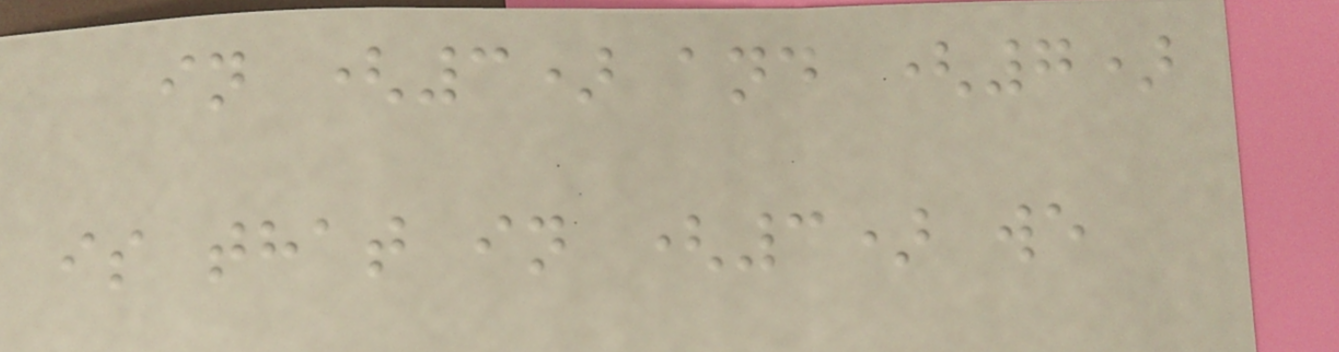in (3) and (7)
is that in (3) we
